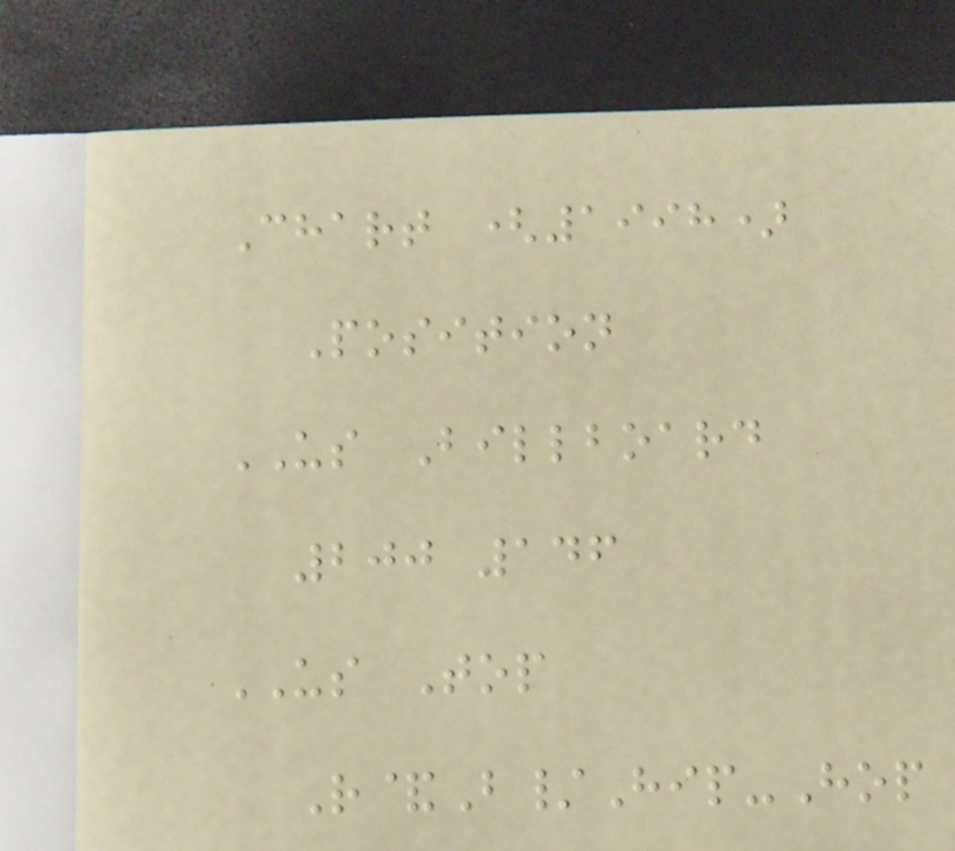Chart (1998)
Position
US Billboard
200 146
US Top
R&B/Hip-Hop
